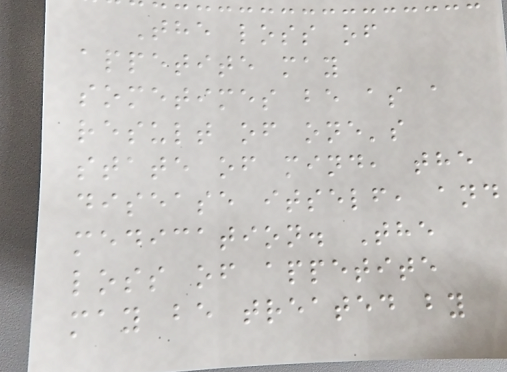The loss of
appetite may
sometimes be as a
result of one's
state of mind, the
disease itself, and
medication. The
loss of appetite
may be treated by
